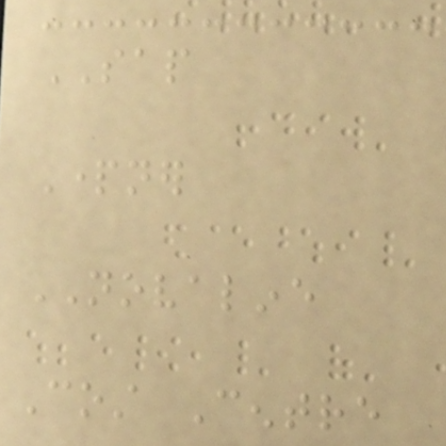SAP
Partner
NOVALINE
Cost Centre
